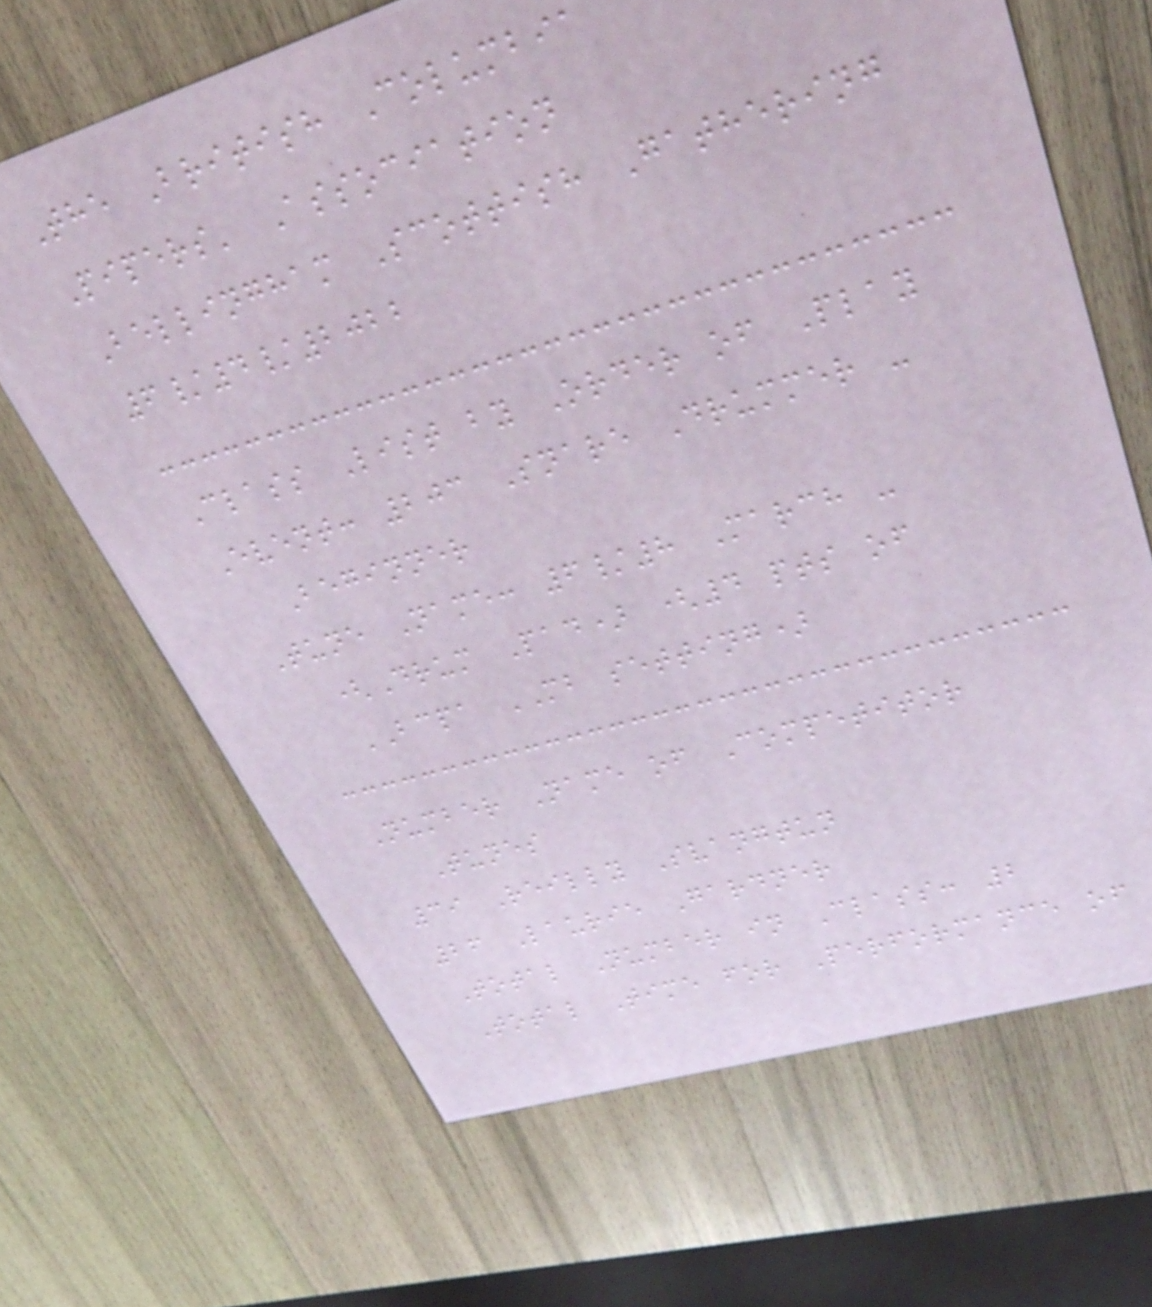The British Columbia
Pipers' Association
Bellingham Scottish Gathering
6/4/2022
Class List by Order of Play
Event: 203 Snare Drummer -
Beginner
Tune Name: 6/8 March -
(Drum Pad) (4 pts of
BCPA MB setting)
Number Name of Competitor
Tunes
39 Reilly Svangtun
26 Laurie Gardner
Total Number in Class: 2
Total Time for Performance of
